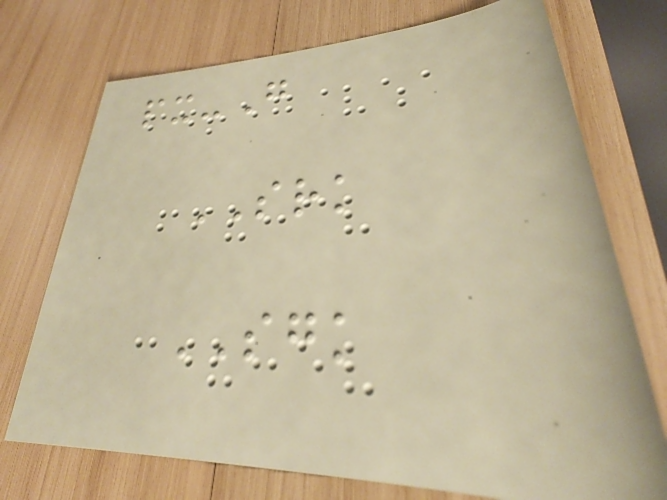px-G
SRK
SGK
